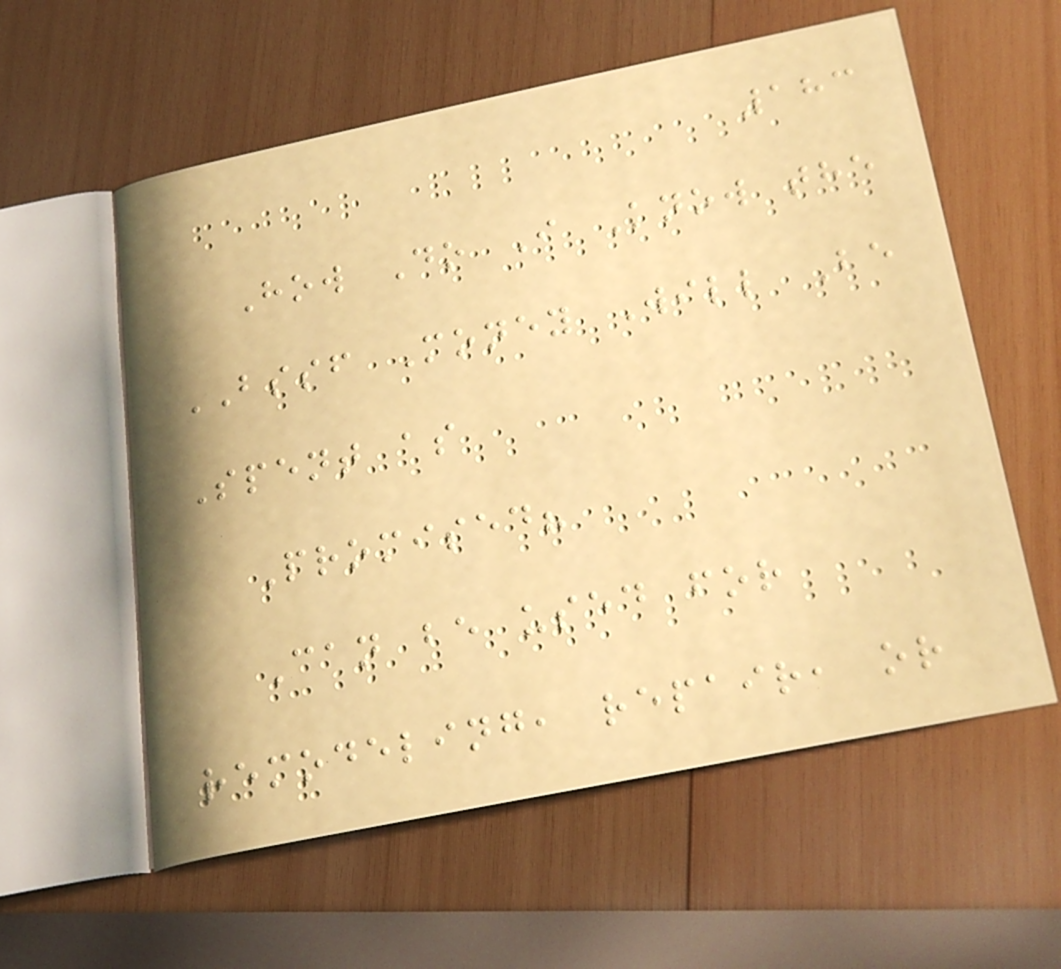183
How Do I Know the
BSSF Money Will Be
Spent as
Promised?
Can be used for
remodeling, repair, or
